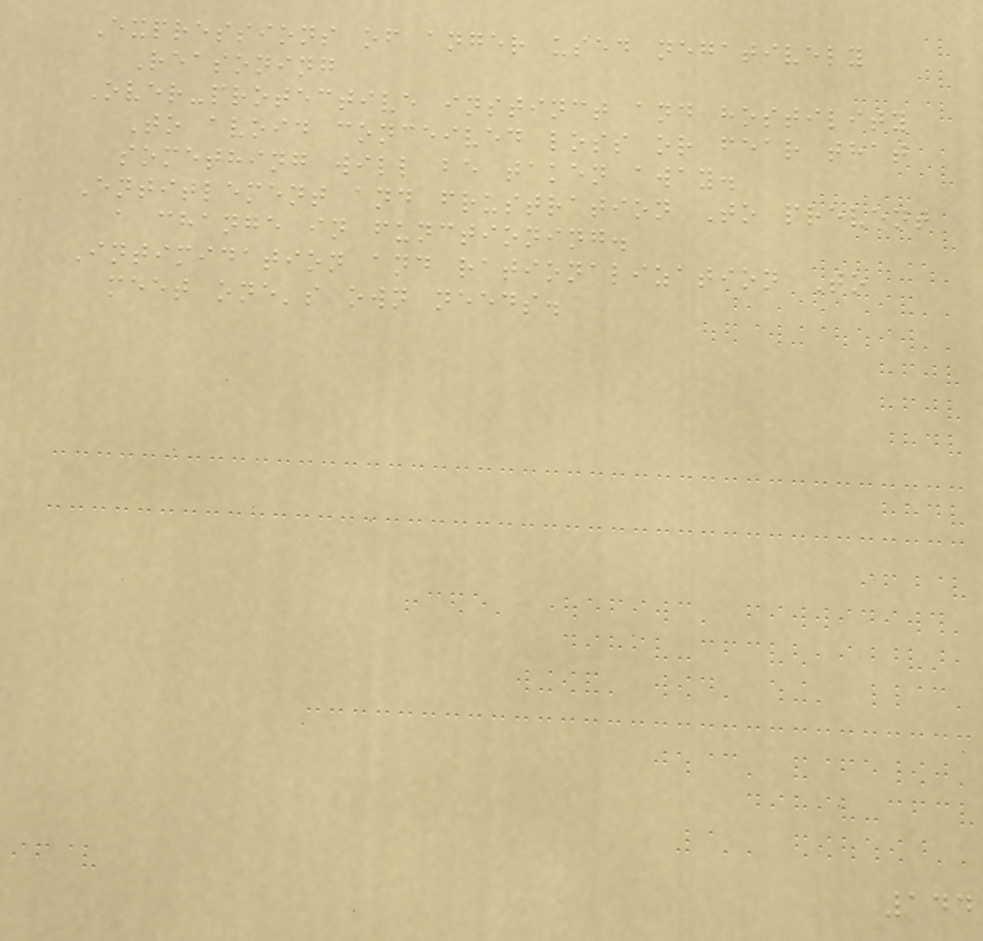Expressions of anger used negatively
Reasoning
Over-protective instinct and hostility
To avoid conceived loss or fear that
something will be taken away.
Entitlement and frustration To prevent
a change in functioning.
Intimidation and rationalization To
meet one's own needs.
144
